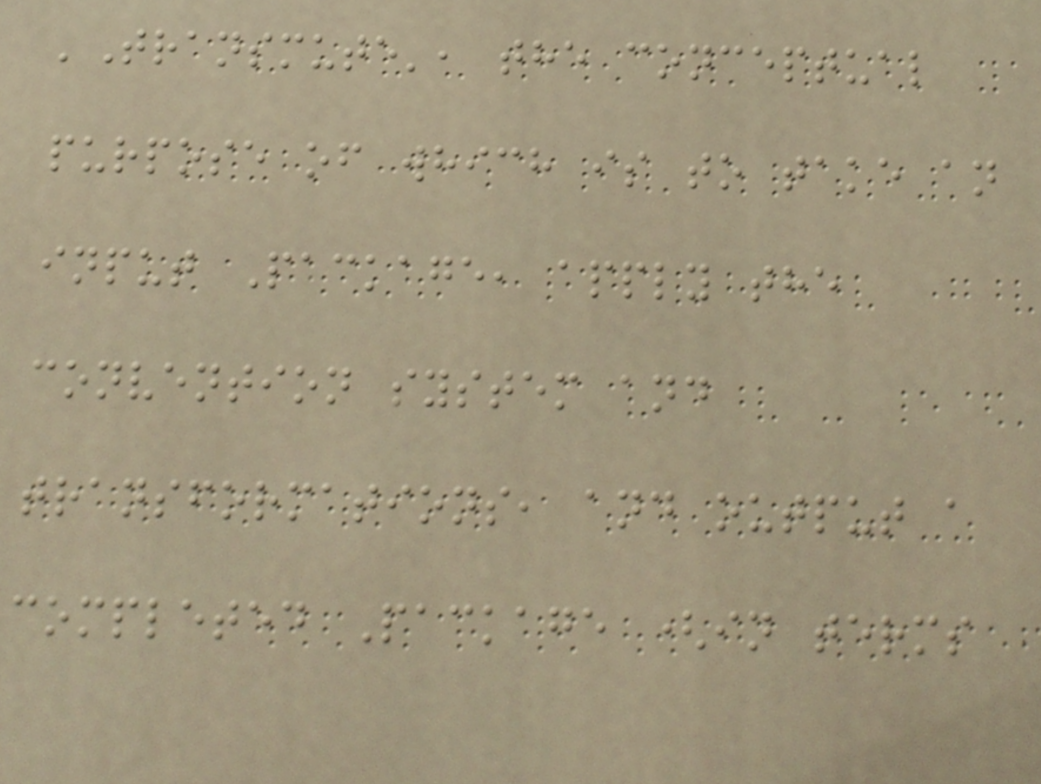'Transmute', the conceptual
purpose of which is to take an
input Package, apply the
convention system and
transformations, and output a
completed Package (in terms
